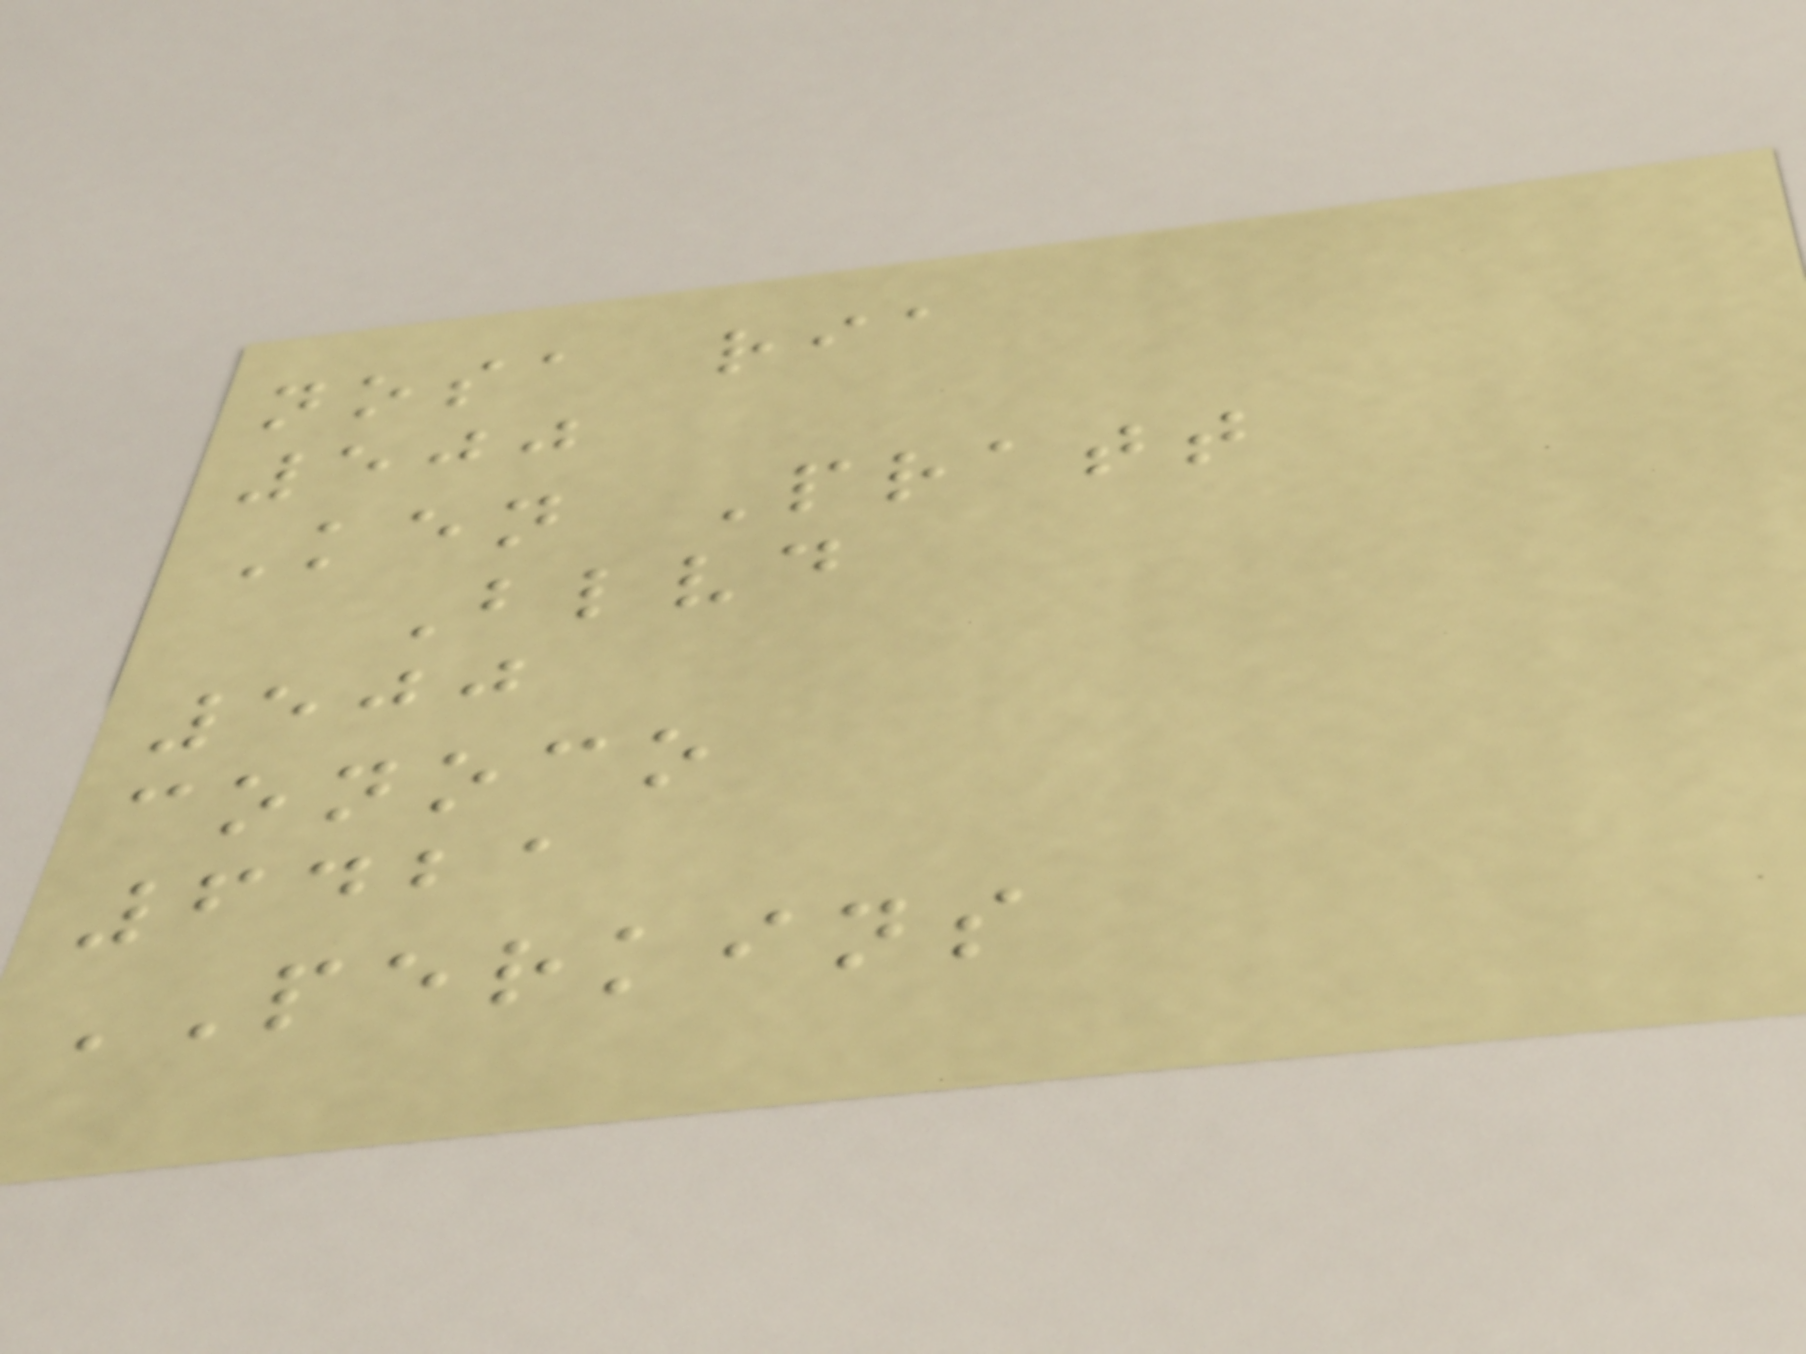nosa ria
500
Ken Pratt
Blvd
500
conoco
6421
PERKINS
